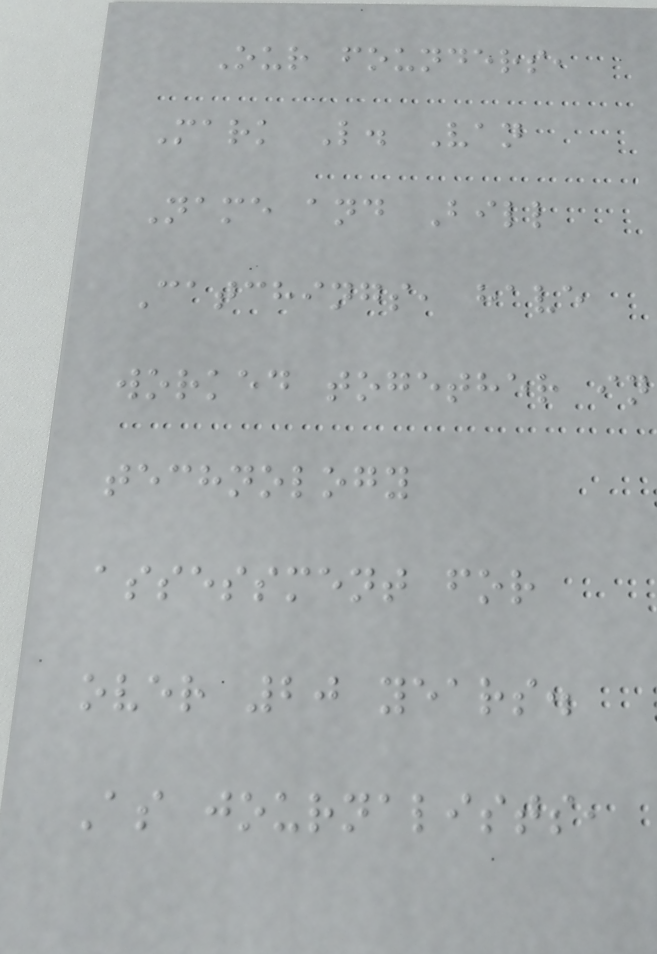Our founders,
Mark L. Van
Name and Bill
Catchings, have
worked together in
technology
assessment for
over 20 years.
As journalists,
